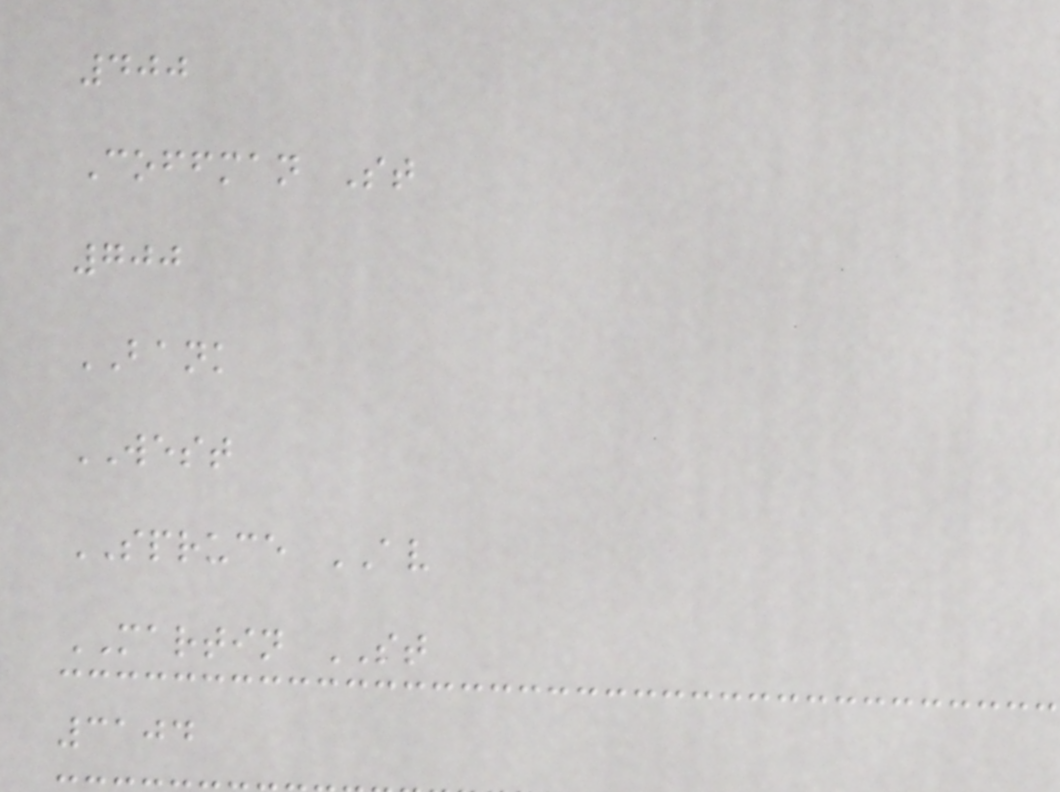400
Coffman St
700
BANK
WEST
SPRUCE AV
MARTIN ST
3104
